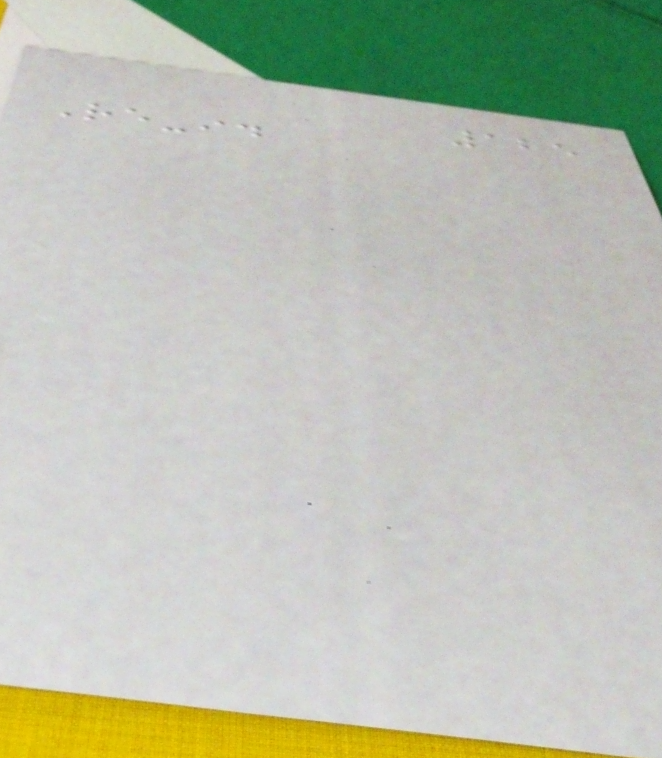125
Re-id
